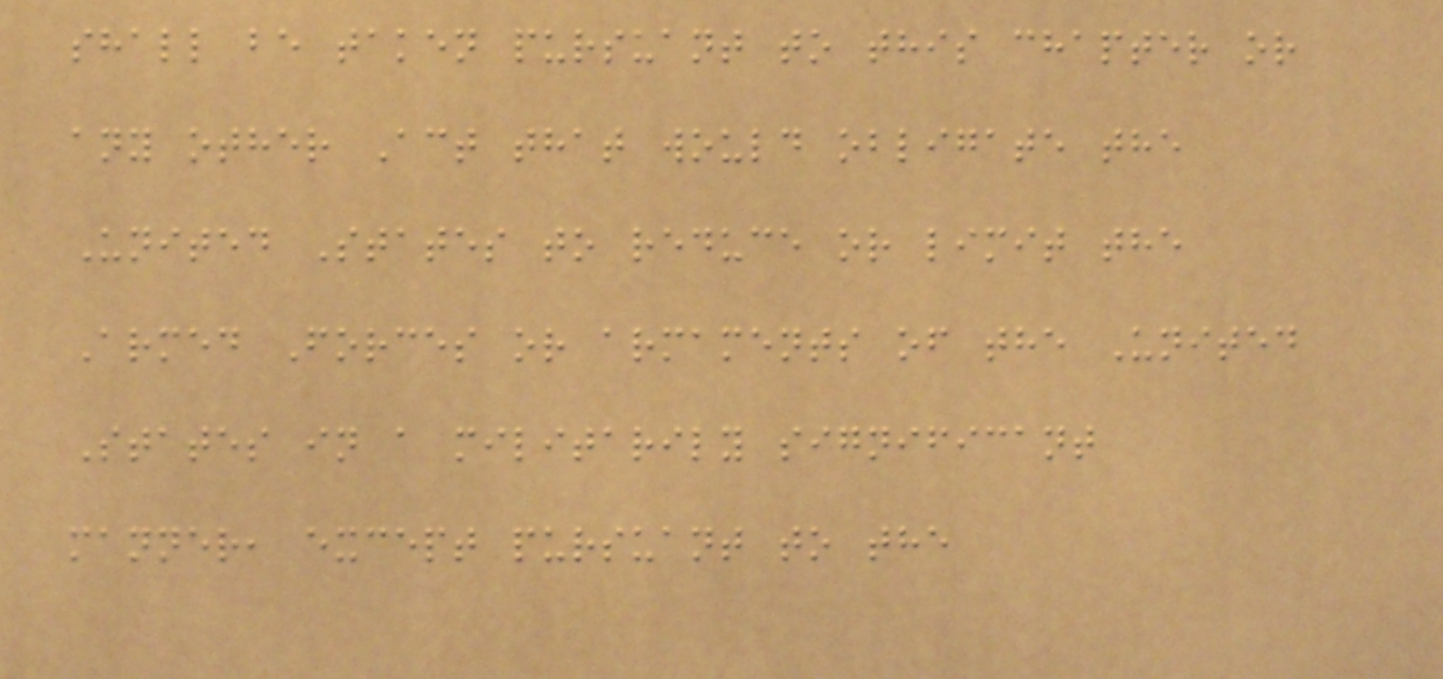shall be taken pursuant to this chapter or
any other Act that would obligate the
United States to reduce or limit the
Armed Forces or armaments of the United
States in a militarily significant
manner, except pursuant to the
